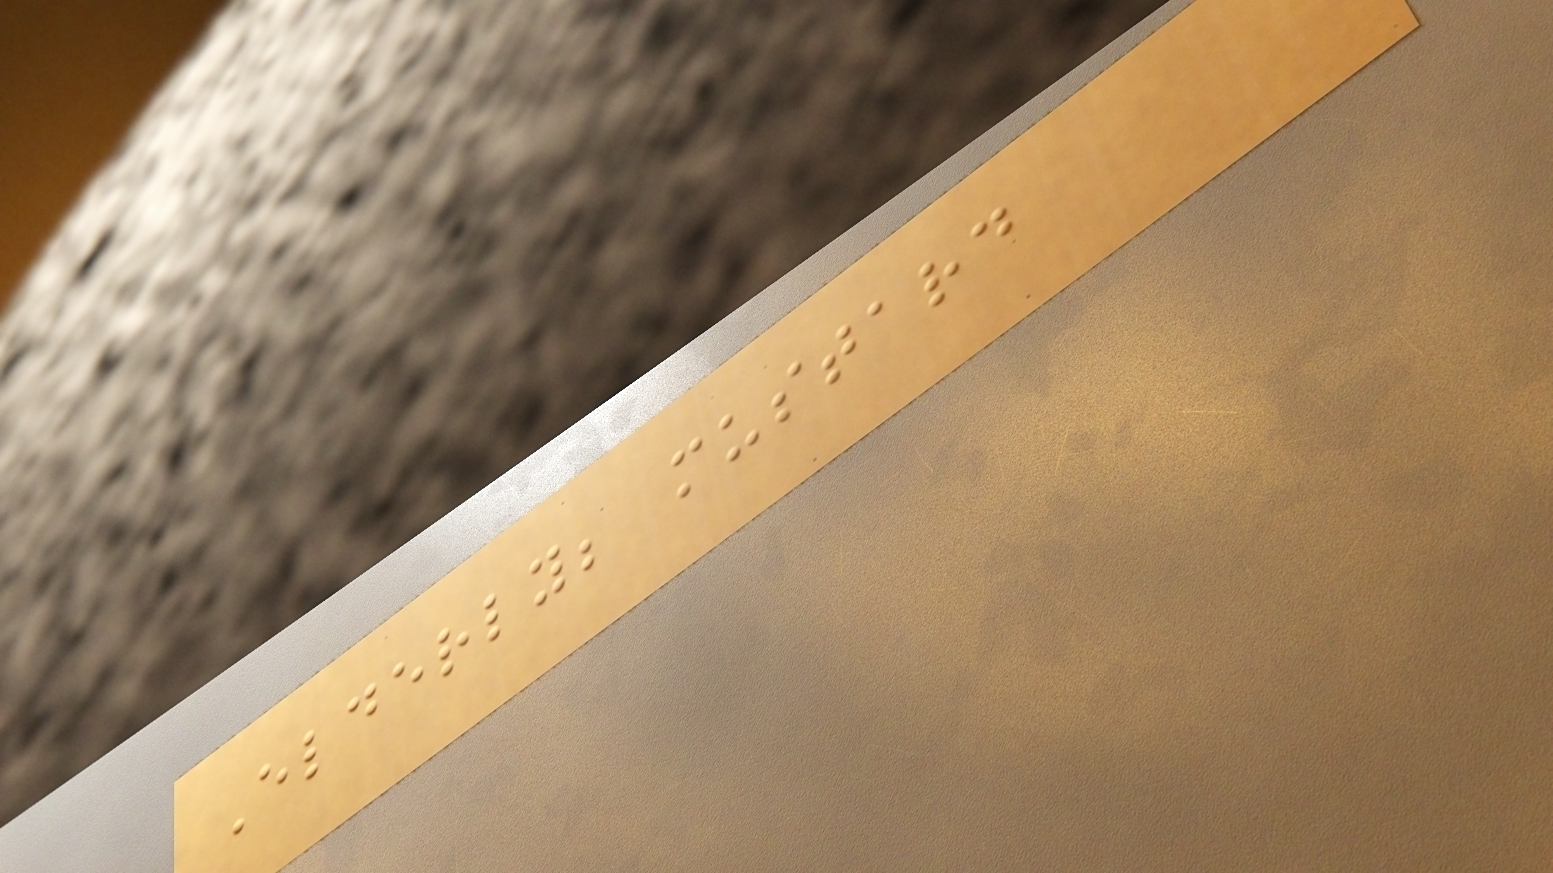Elderly; mustard
